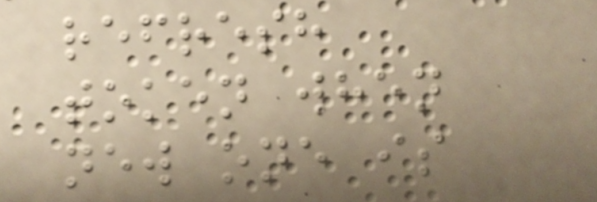refresh
token when
new one is
